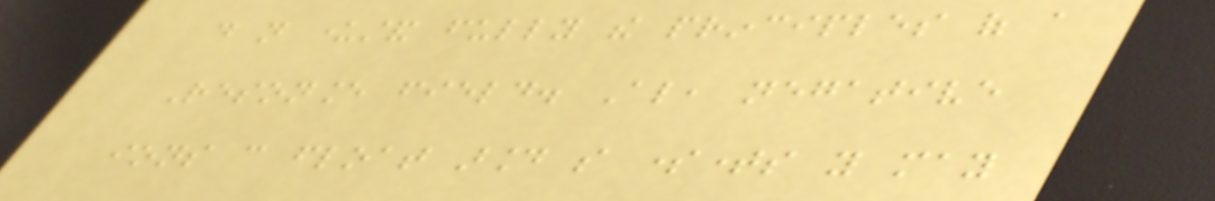do not understand fully the principles of a
Resonance field. Also, negative
ions can float around so sometimes you may
